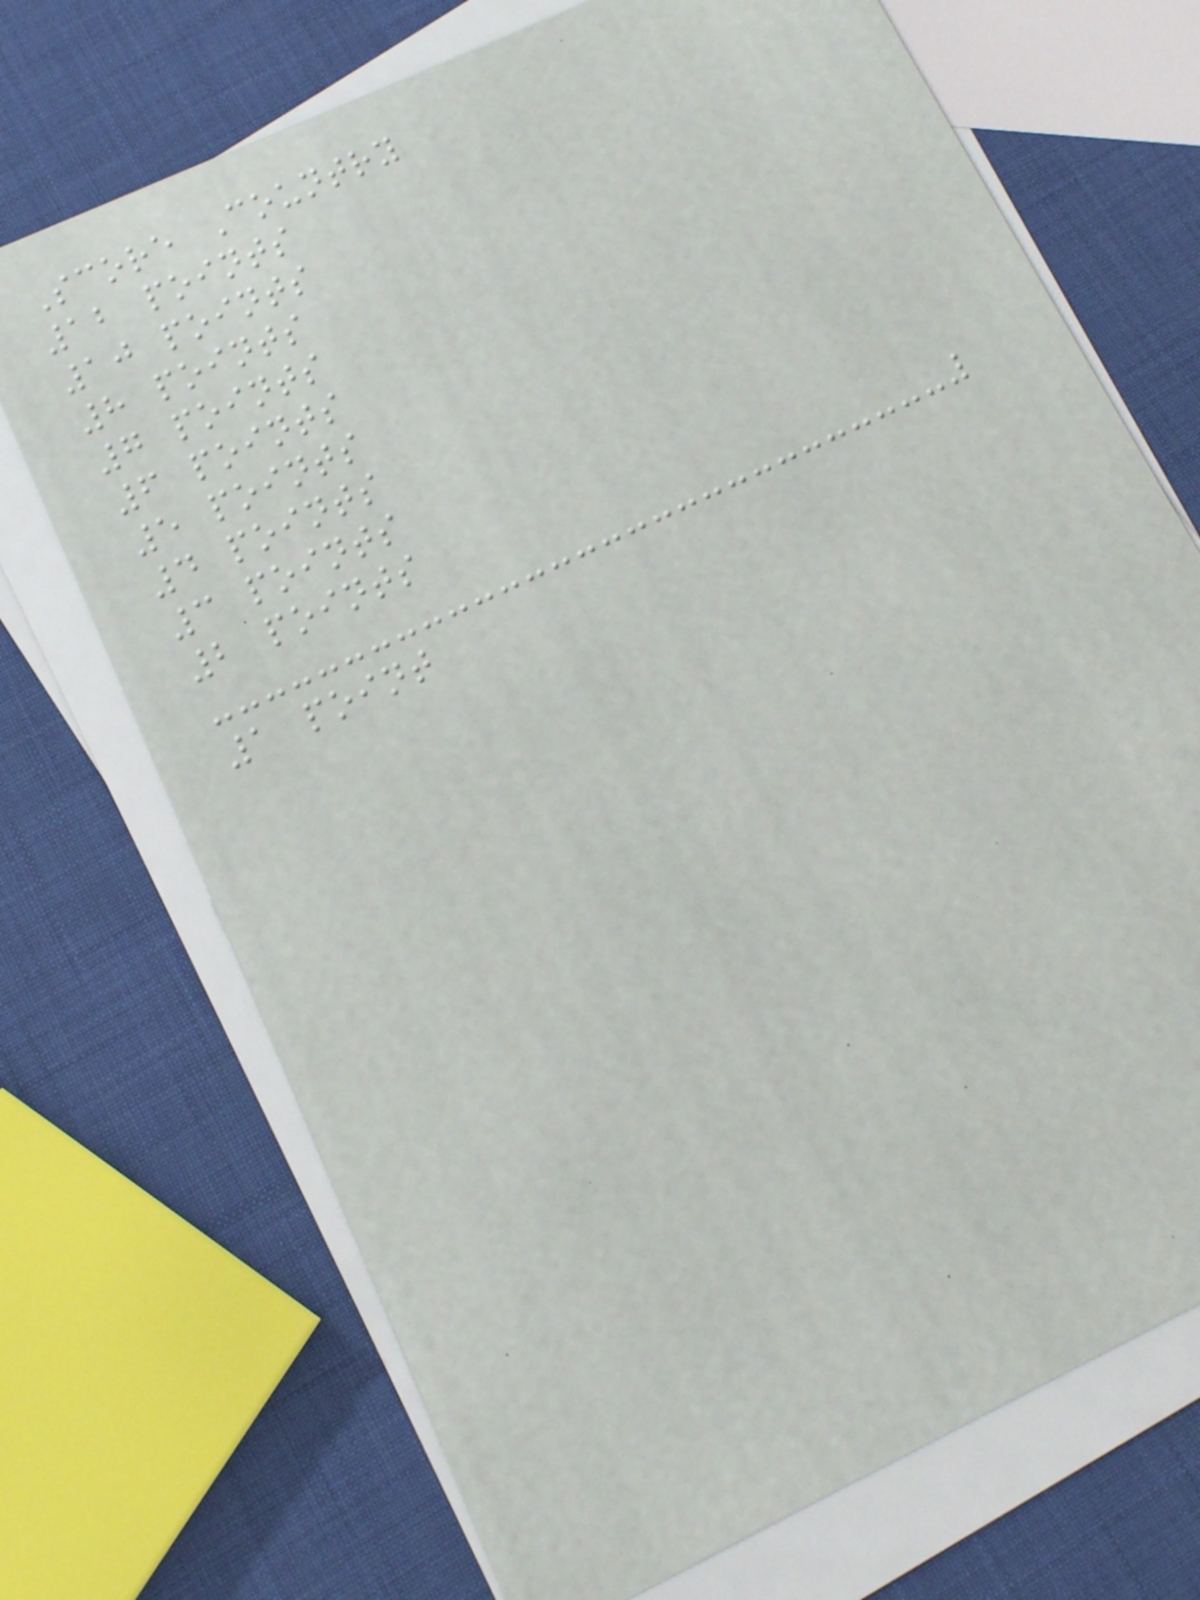Score Country
12 points
10 points
8 points
7 points
6 points
5 points
4 points
3 points
2 points
1 point
